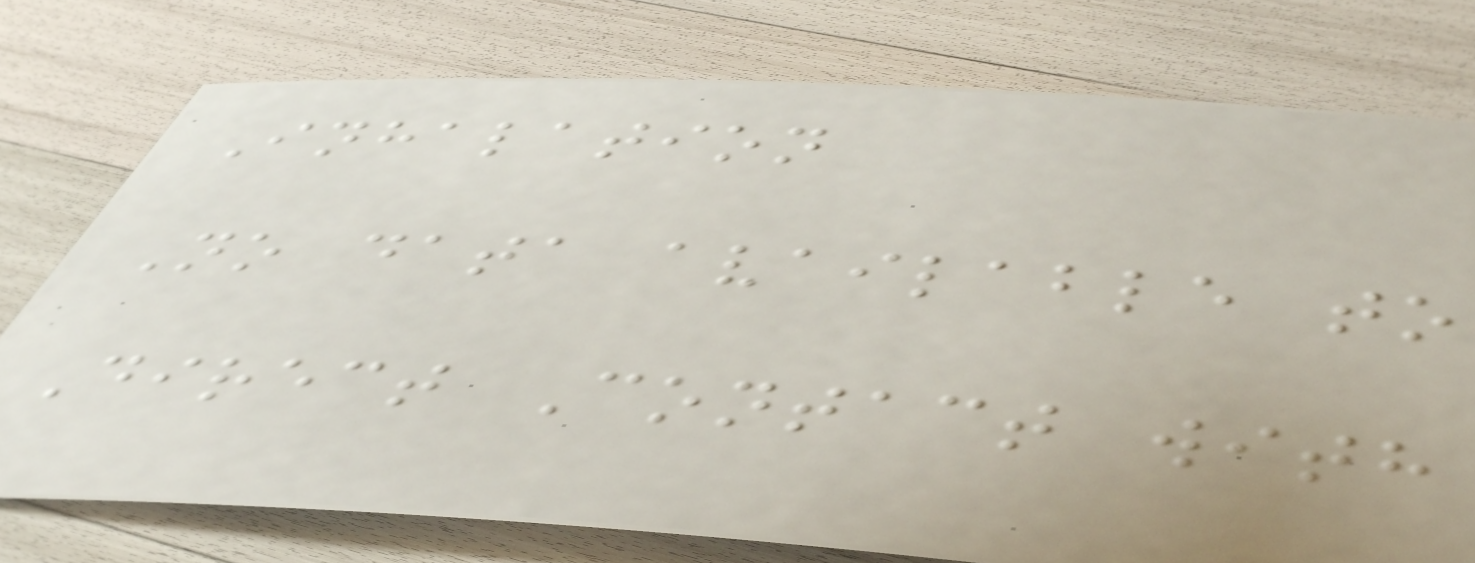Inhalation
No data available to
Direct Contact with
